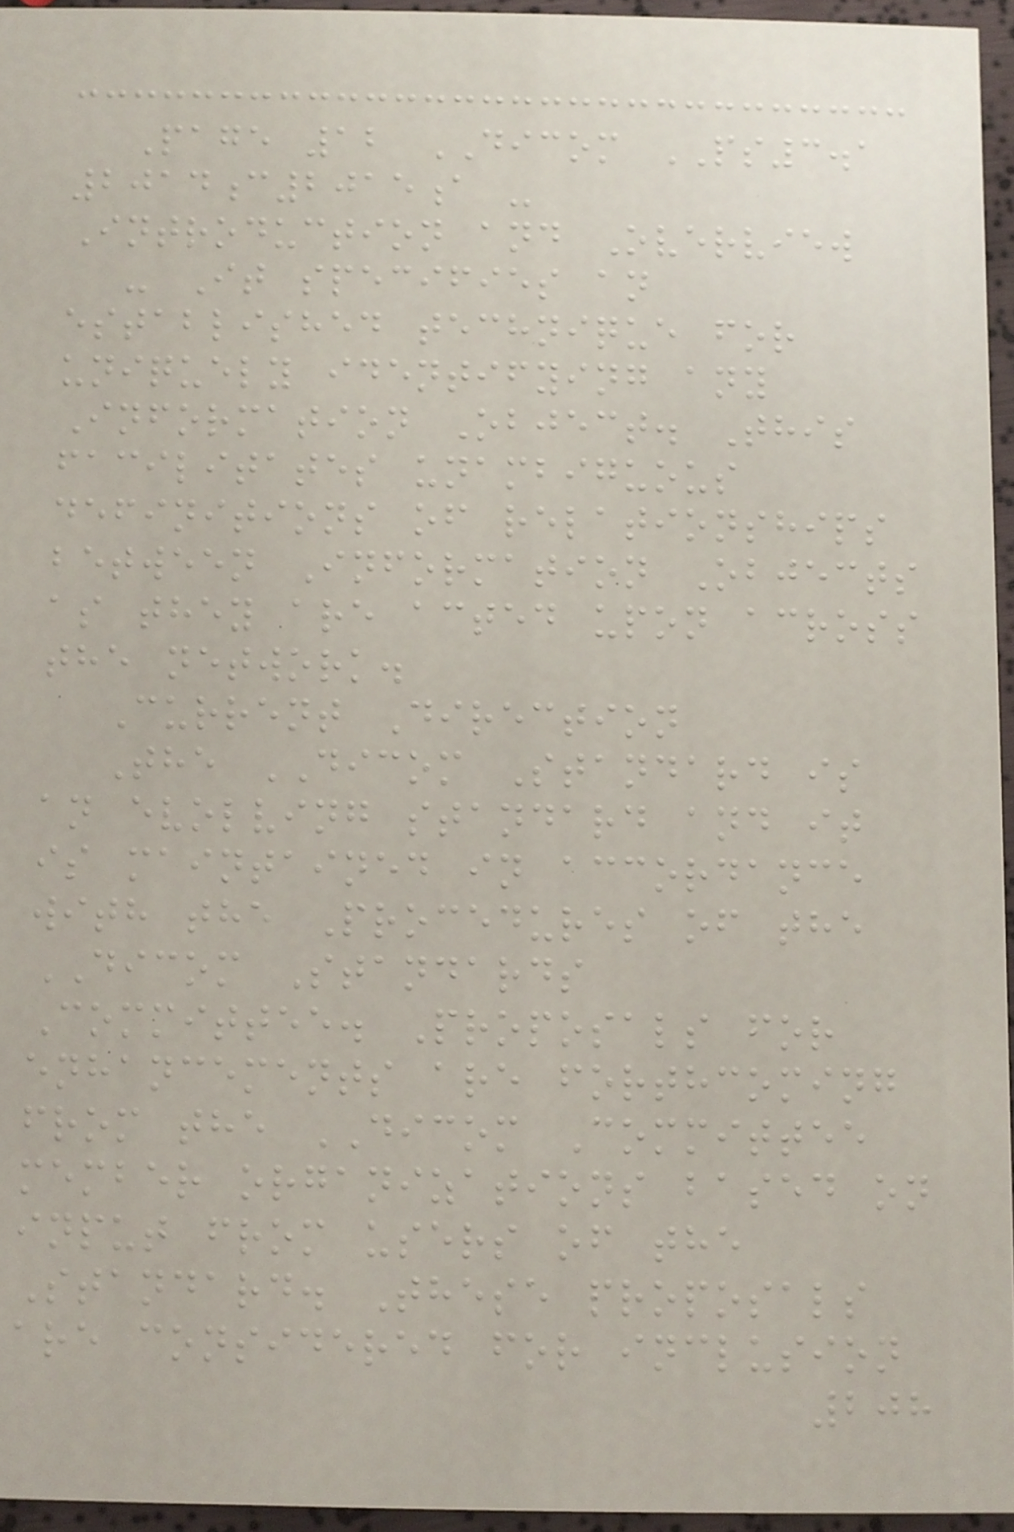Page 12 DICOM PS3.1
2014c2015a -
Introduction and Overview
- It specifies an
established technique for
uniquely identifying any
Information Object. This
facilitates unambiguous
definitions of relationships
between Information Objects
as they are acted upon across
the network.
Current Direction
The DICOM Standard is
an evolving standard and it
is maintained in accordance
with the Procedures of the
DICOM Standards
Committee. Proposals for
enhancements are forthcoming
from the DICOM Committee
member organizations based on
input from users of the
Standard. These proposals
are considered for inclusion
208
